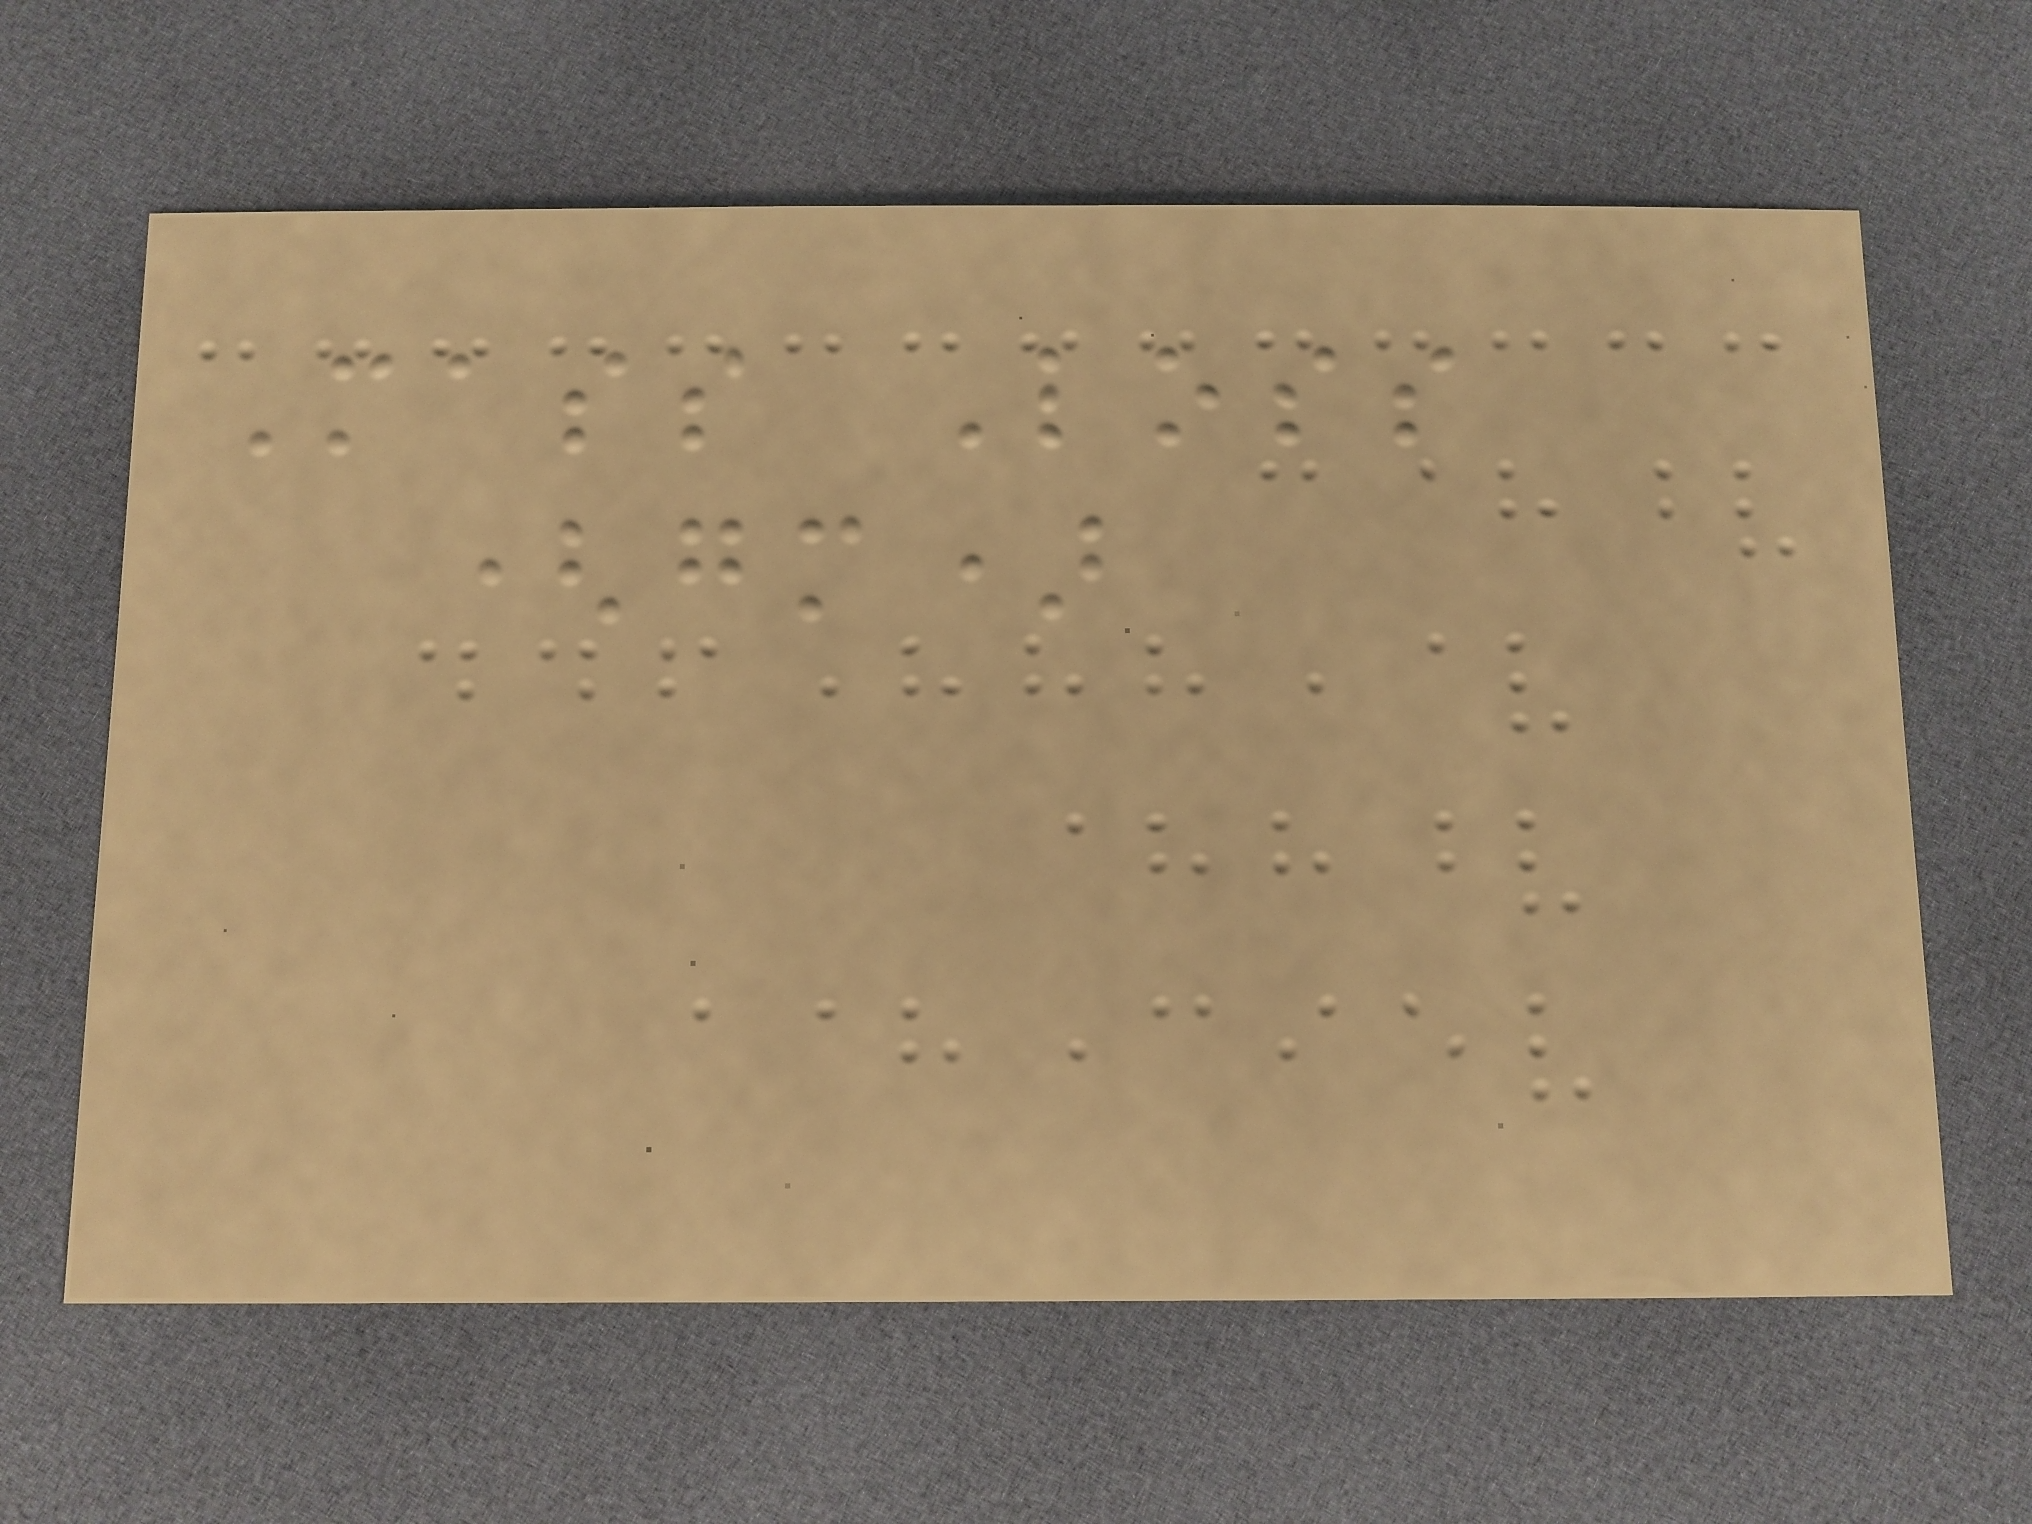Mass Loss
(gm)
